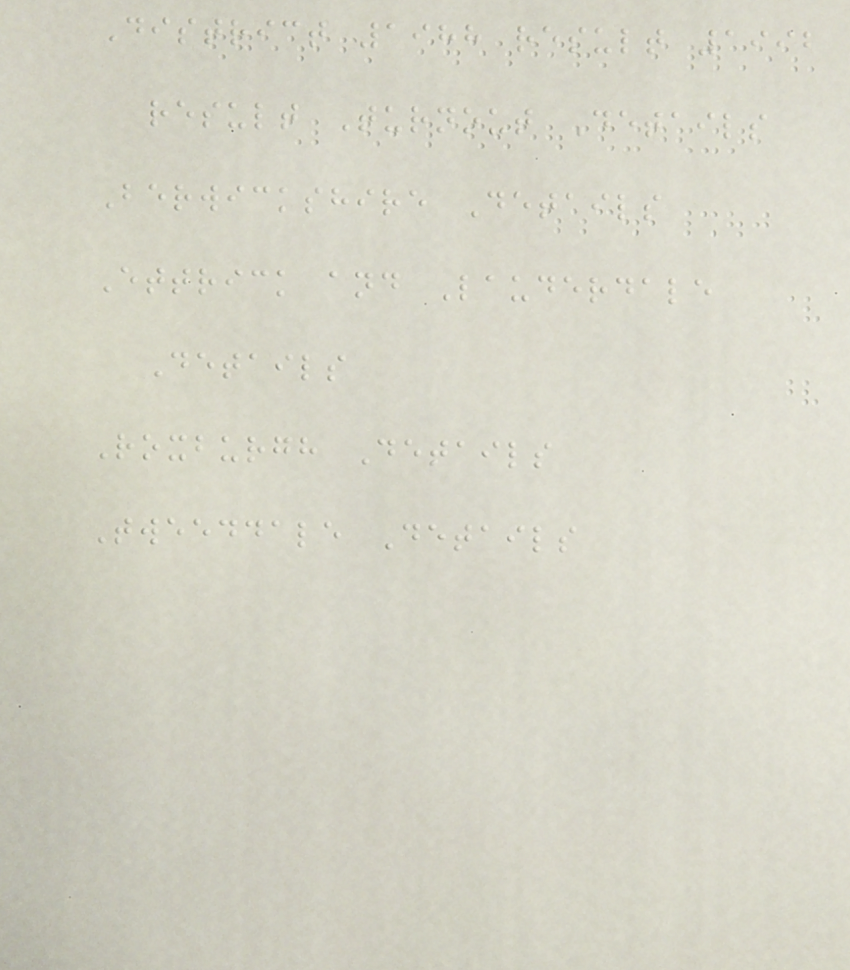District 1988 result 1992
result Turnout Details
Berwickshire Details
Ettrick and Lauderdale
Details
Roxburgh Details
Tweeddale Details
